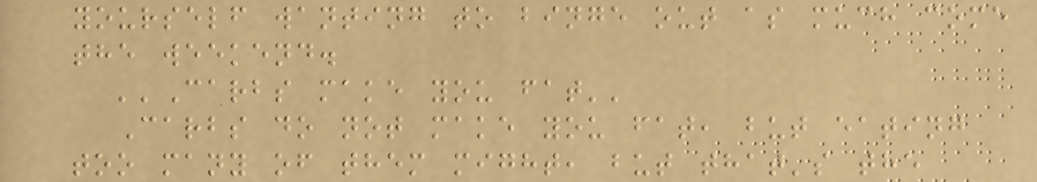yourself wanting to binge out as much come
the weekend.
''Carbs make you fat''
Carbs do not make you fat, but eating
too many of them might, but that's the
